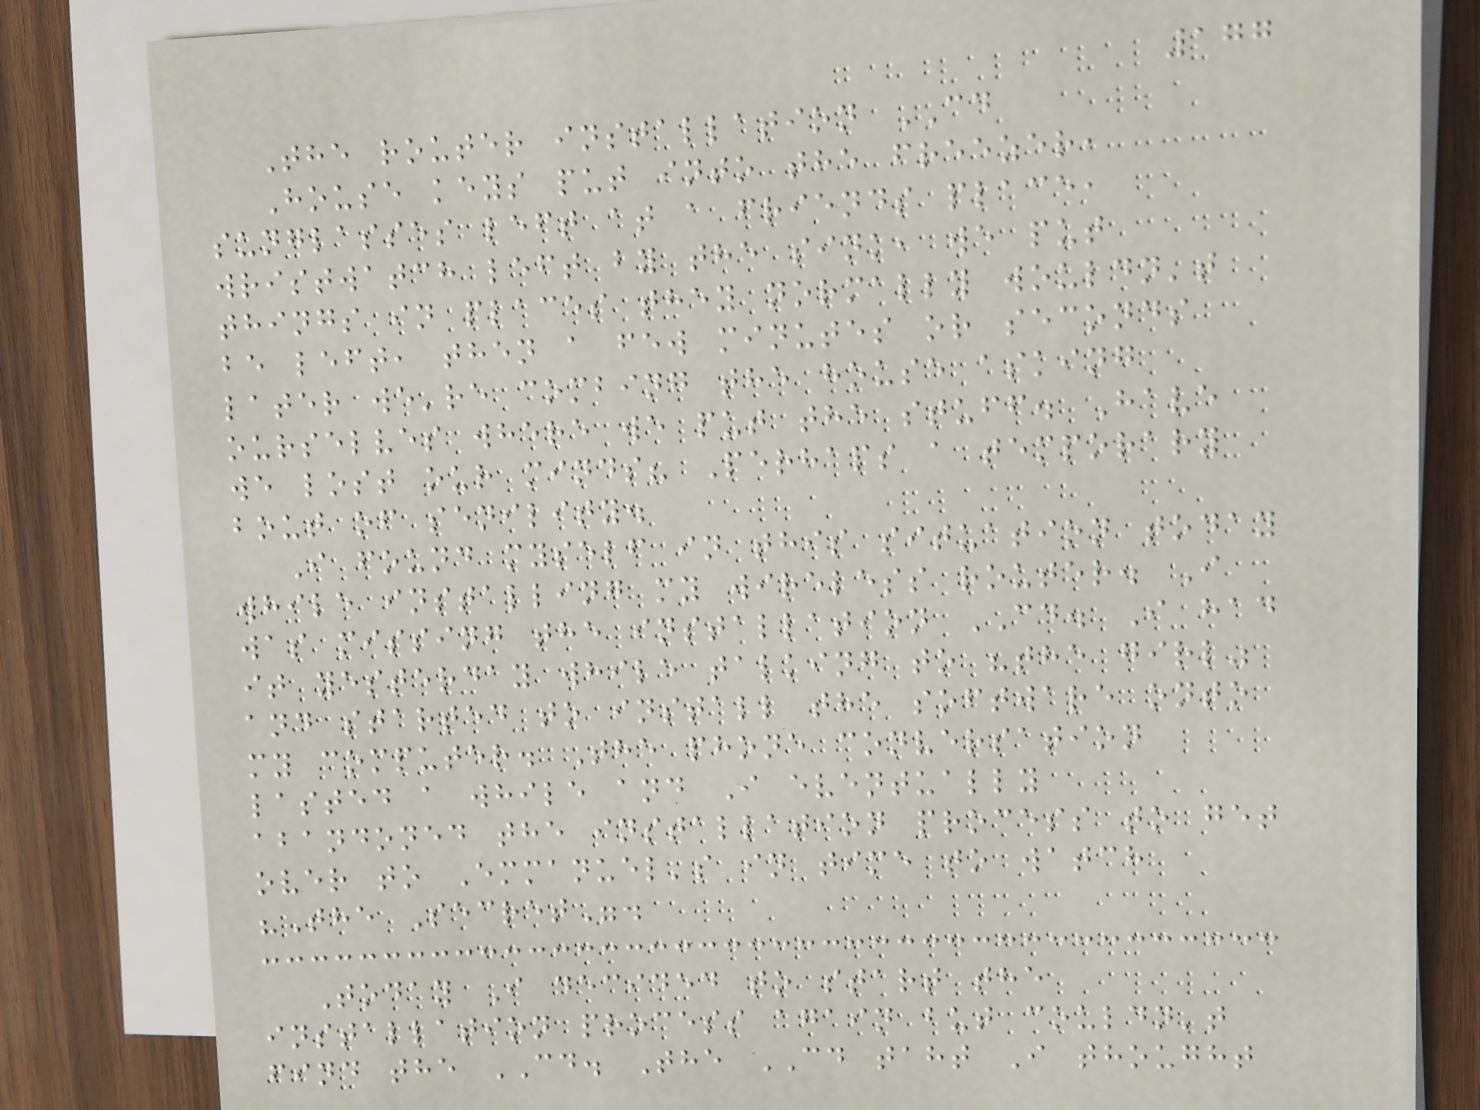177
The router installation CD
House keys put into the freezer,
sunglasses left at a friends place,
wristwatch left by the sink, we put
things in places they normally wouldn't
be left, then a few minutes or seconds
later we're combing the house asking
ourselves where we put the stuff. Have
we lost our minds? Perhaps a temporary
bout of senility.
I found myself in this situation today
while installing my wireless router. I
was missing the installation CD. I had
it yesterday while talking to "the girl"
and started to install the software onto
my computer. The phone conversation
lasted a while and I eventually
abandoned the installation process to get
over to Emmanuel's in time to watch
"The Secret".
Today I decided to start the
installation process again but couldn't
find the CD. The CD taht I thought
